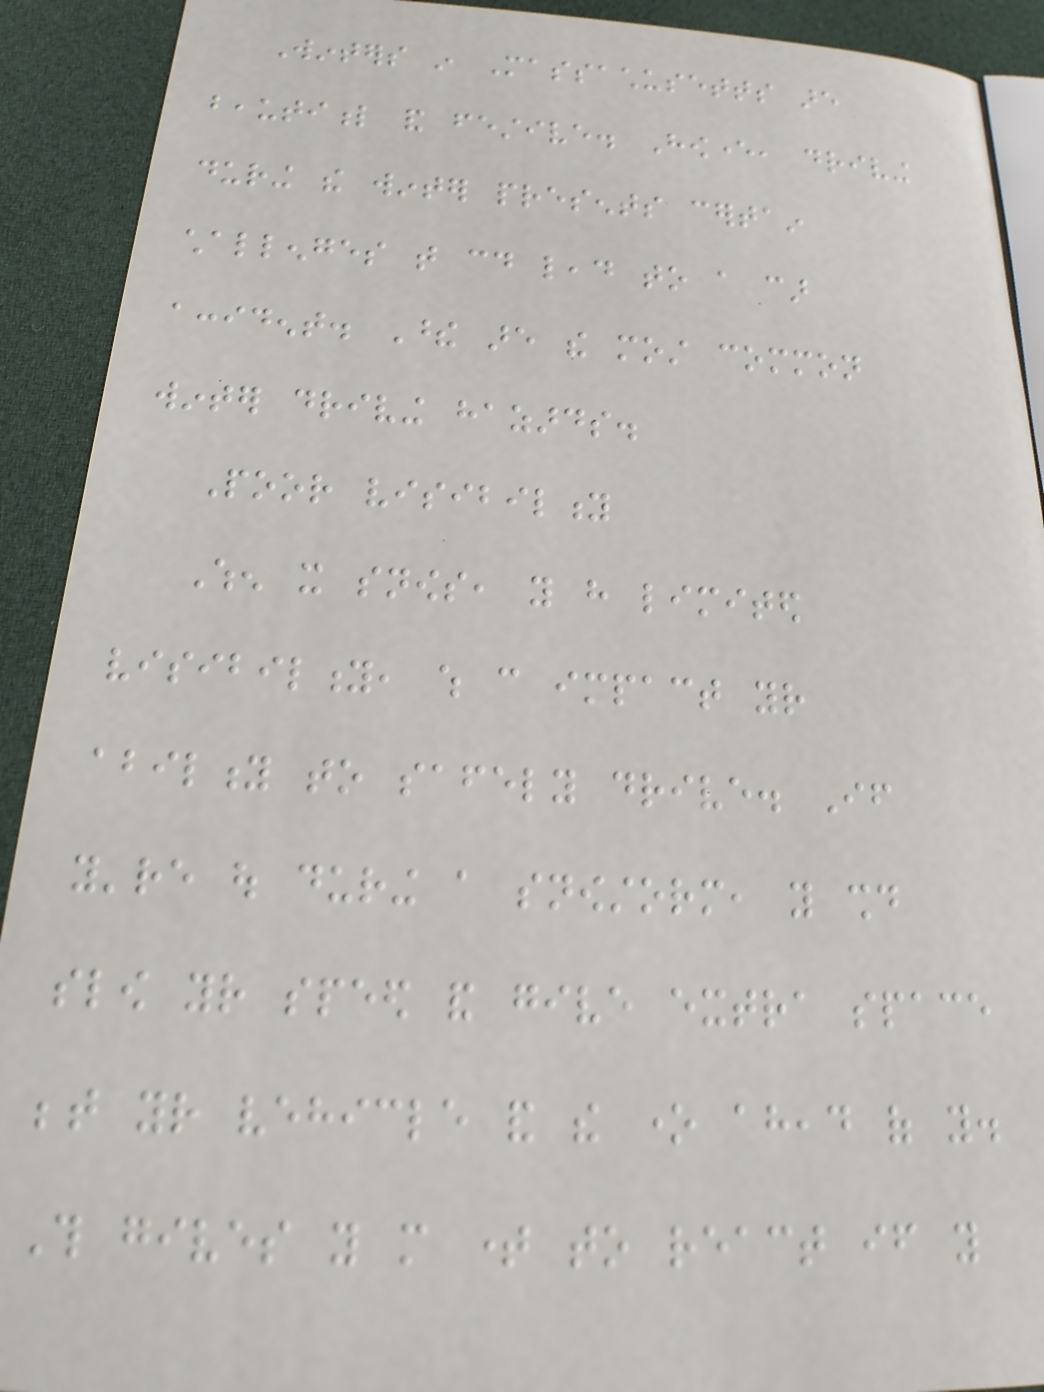Winters in Massachusetts are
beautiful and festive. However, driving
during the winter presents certain
challenges that could lead to a car
accident. These are the most common
winter driving hazards.
Poor visibility
When it snows, you have limited
visibility, which can impact your
ability to safely drive. If
you're out during a snowstorm, you should
slow your speed and give extra space
between your vehicle and the one ahead of you.
This gives you more time to react if you
